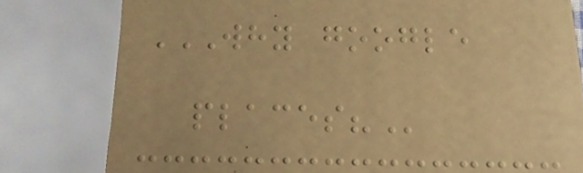WHY GOOGLE
PLACES?
